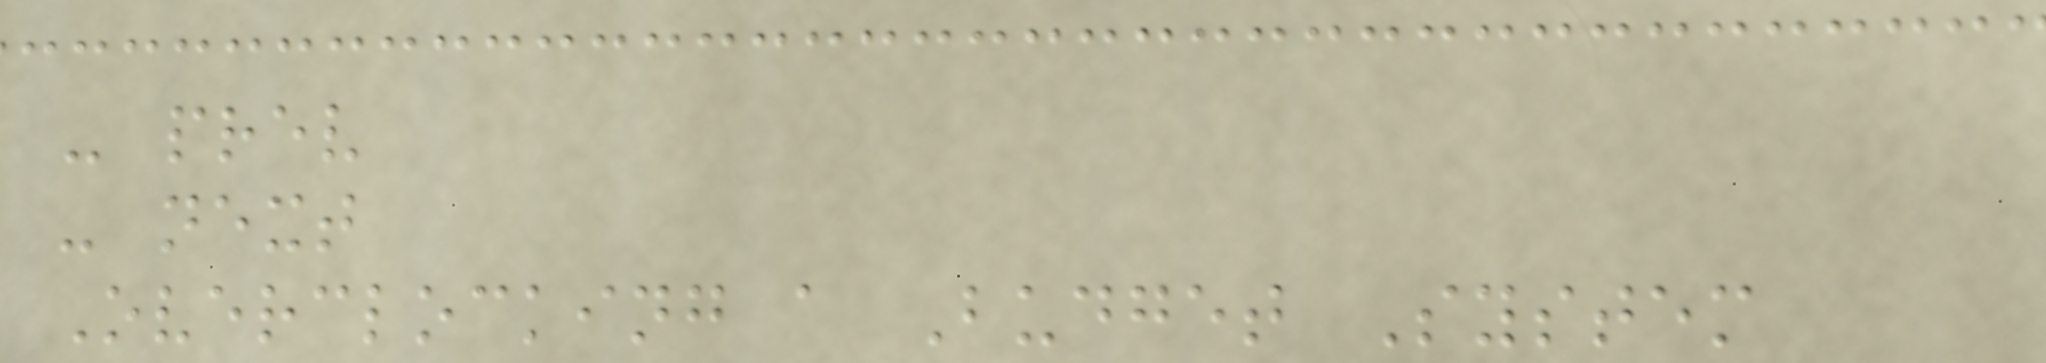- prev
- next
Overclocking a Budget System
